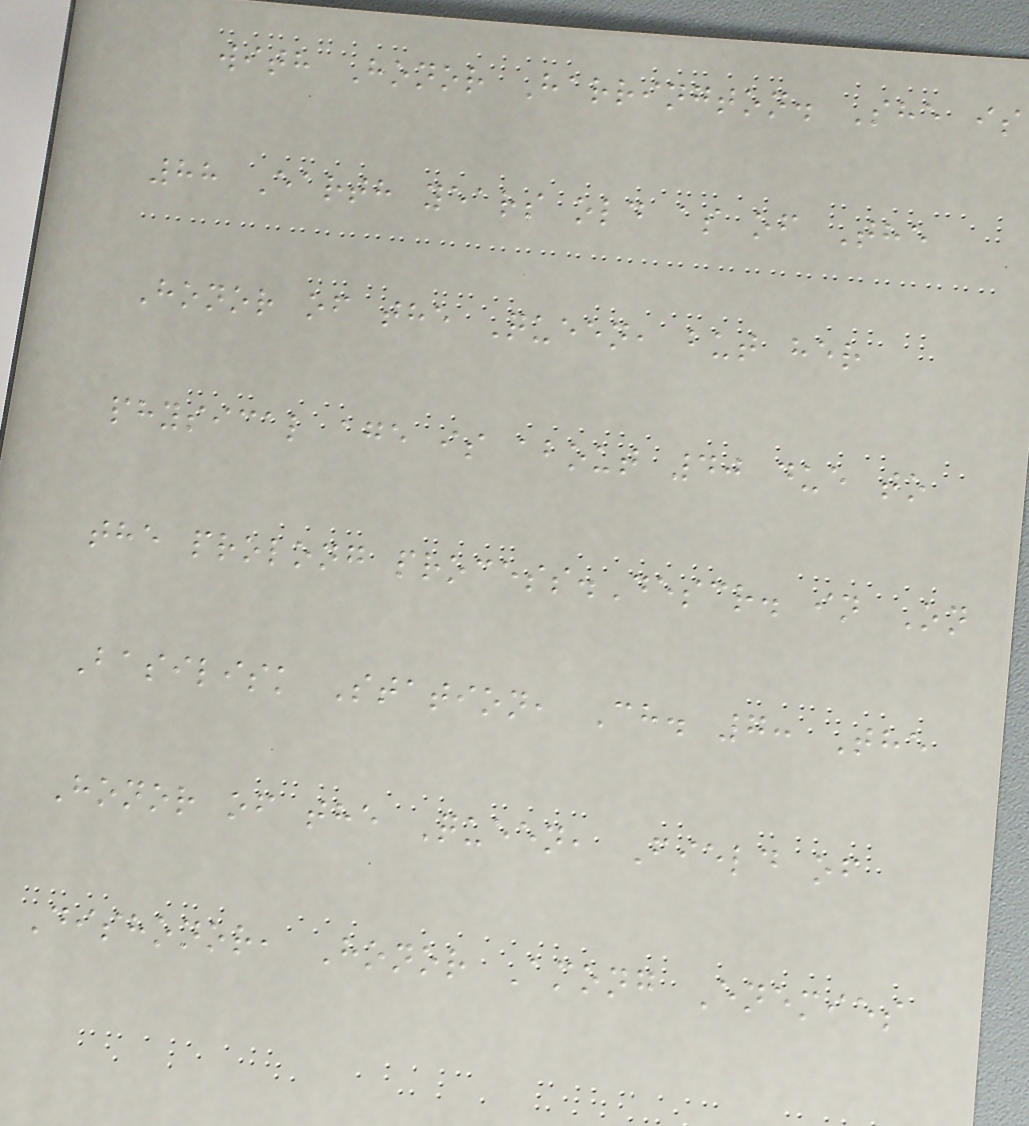with Honor Harrington. She is
88 Earth years old as of The
Honor of the Queen, but her
physical age is about 40 due to
the prolong process.Descr. in On
Basilisk Station, Ch. 7: The
Honor of the Queen, Field of
Dishonor, Honor Among Enemies
